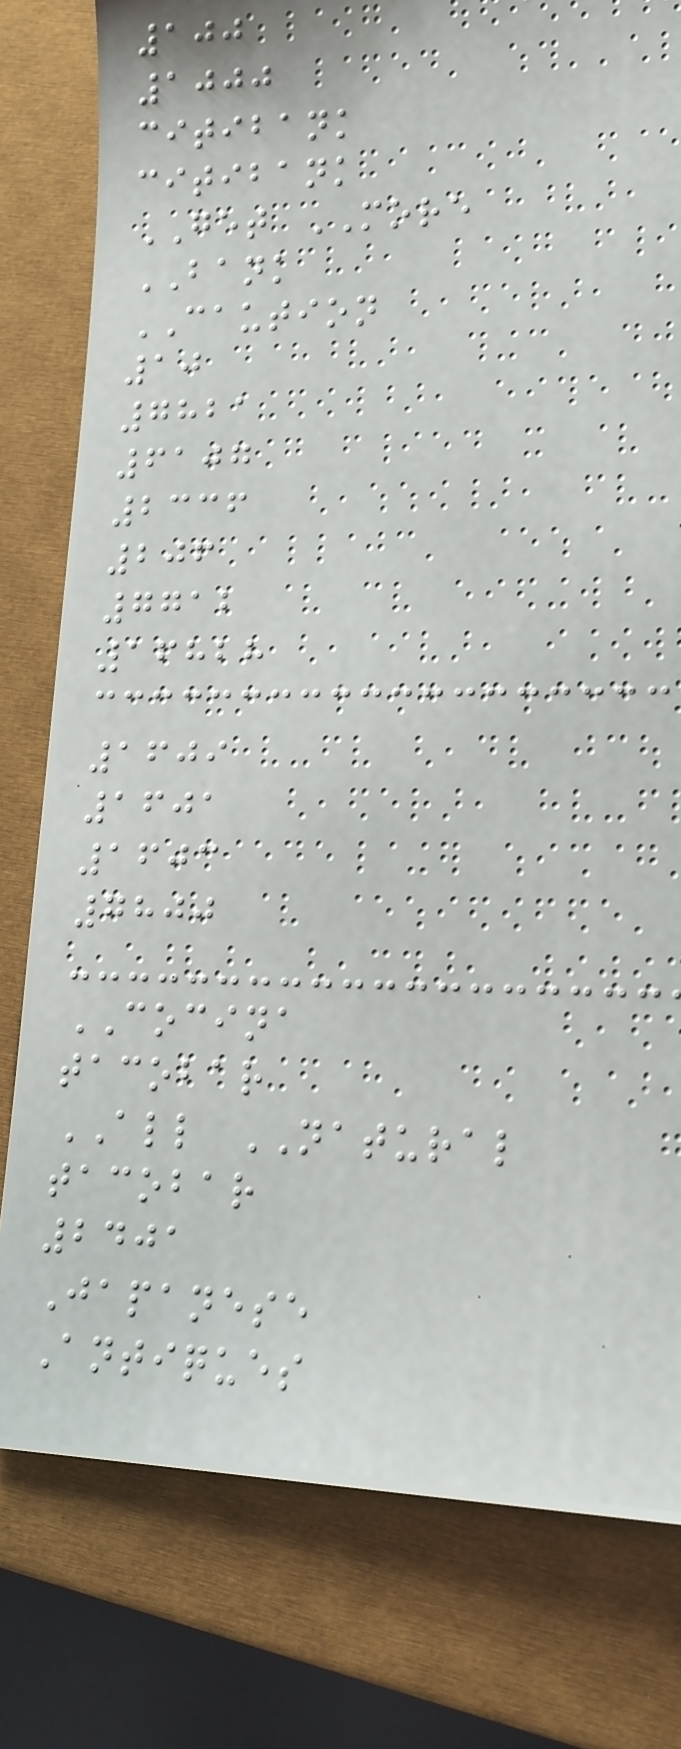100
1000
citibank
citibank
GET MORE
BANK
CAUTION
10
7821
6107
2336
206
7712
16828
1609
1601
1603
7800
COCINA
tacobar
ALL NATURAL
tacobar
2401
Japanese
Antiques
